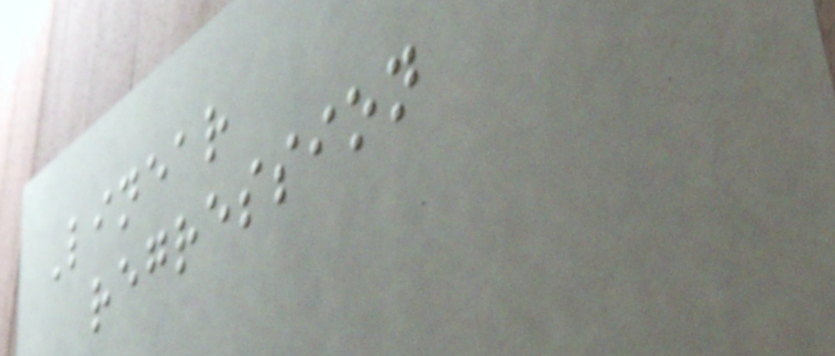Linear
regression
